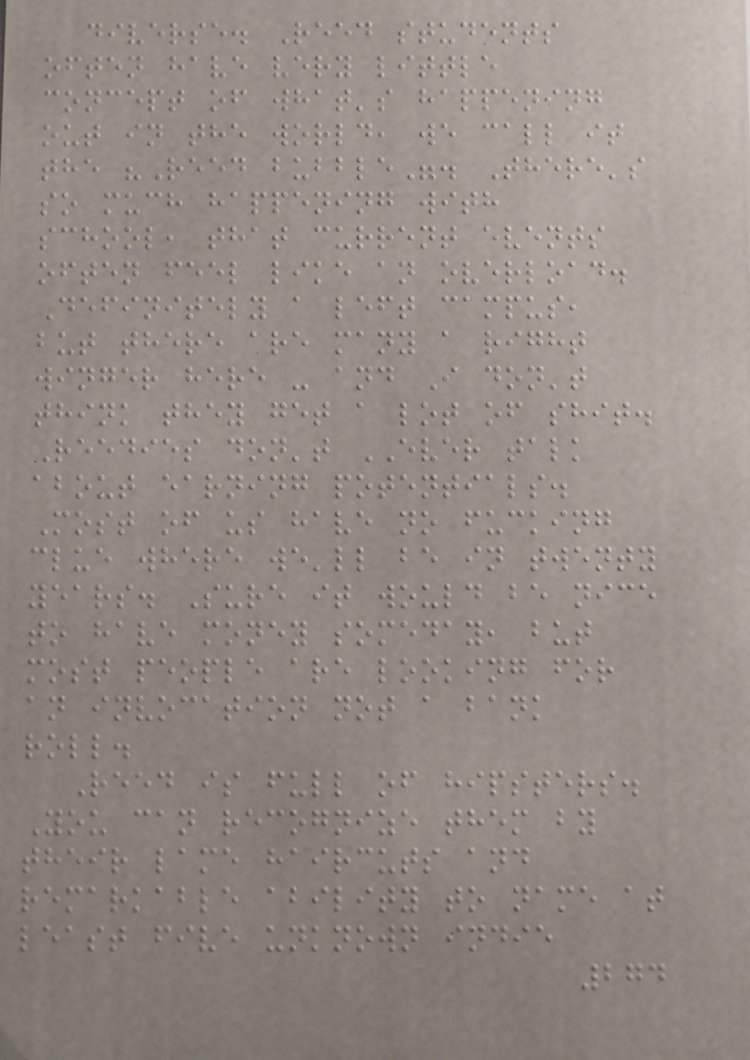diverse. Reed students
often have very little
concept of what's happening
out in the world, we call it
the "Reed bubble". There's
so much happening with
school, that current events
often feel like an overload.
Definitely a left campus,
but there are many a right
winger here - and I don't
think they get a lot of shit.
Reedies don't EVER talk
about earning potentials.
Most of us have no fucking
clue where we'll be in twenty
years. Sure it would be nice
to have money someday, but
most people are looking for
an invocation not a bank
roll.
Reed is full of hipsters.
You can recognize them by
their lame haircuts and
remarkable ability to name at
least five unknown indie
274
